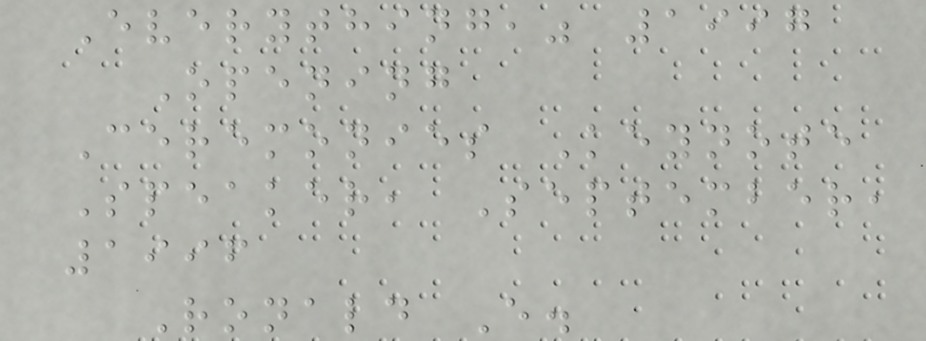Everything," 1997
Opening
Ceremonies Keynote
Speaker, September,
1996
Ronald E.
